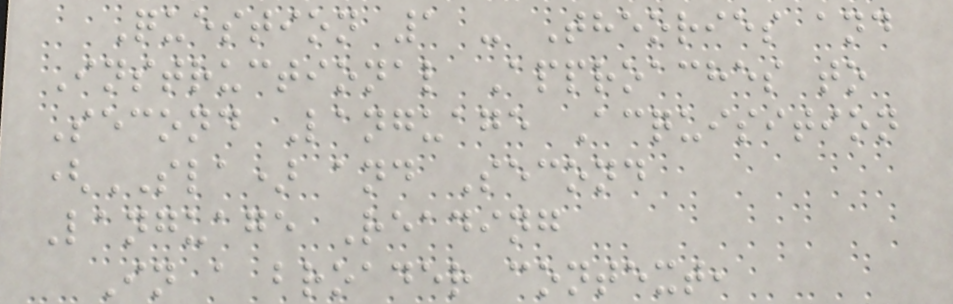Question 1 - Theories and
Instructional Approaches to
Second Language Acquisition
(SLA) and Second
Language Reading
In a broader context,
